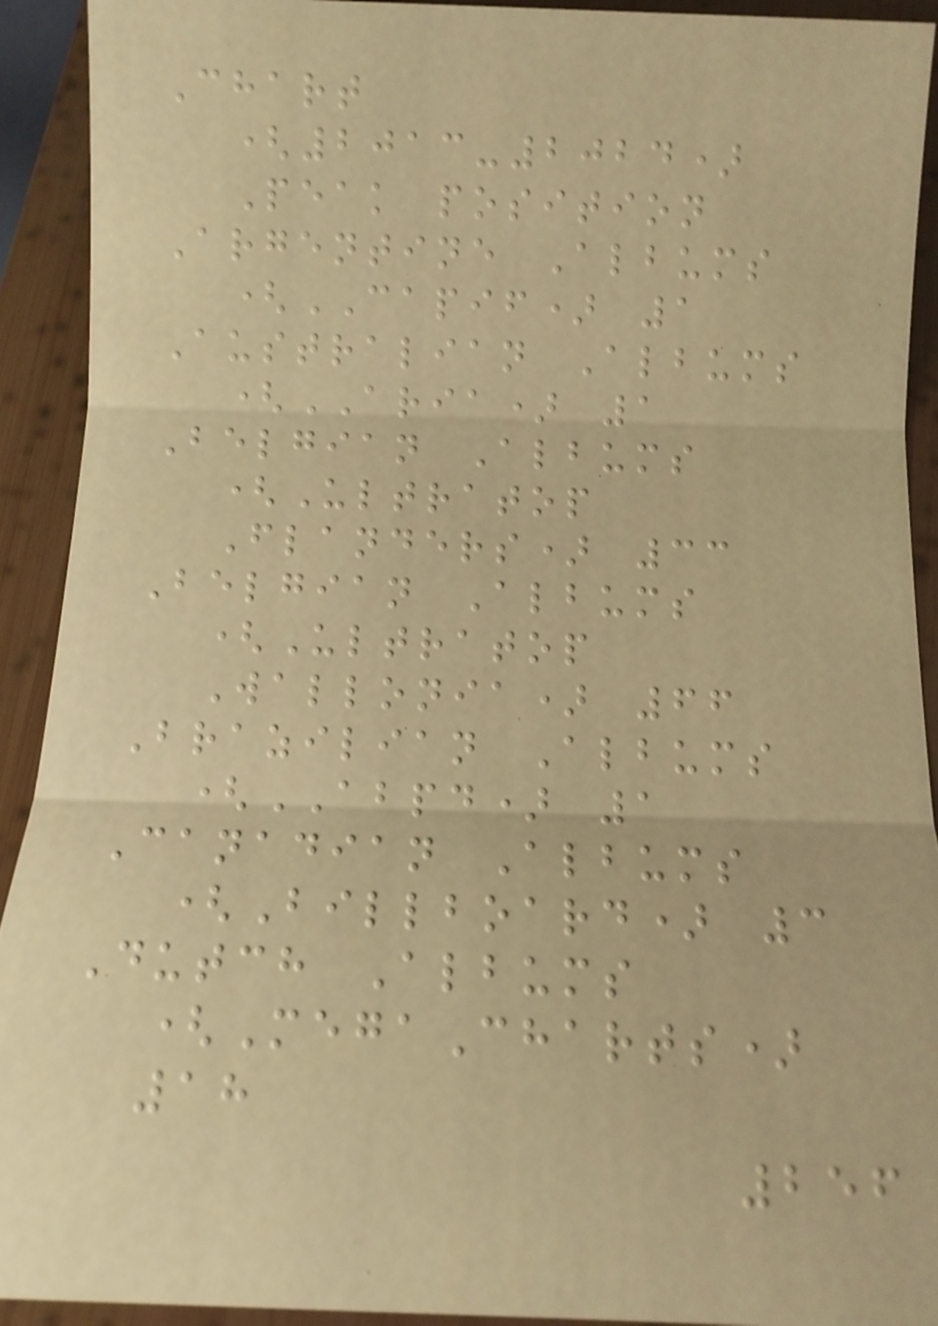Chart
(2013-2024)
Peak position
Argentine Albums
(CAPIF) 1
Australian Albums
(ARIA) 1
Belgian Albums
(Ultratop
Flanders) 33
Belgian Albums
(Ultratop
Wallonia) 66
Brazilian Albums
(ABPD) 1
Canadian Albums
(Billboard) 3
Dutch Albums
(MegaCharts)
18
256
